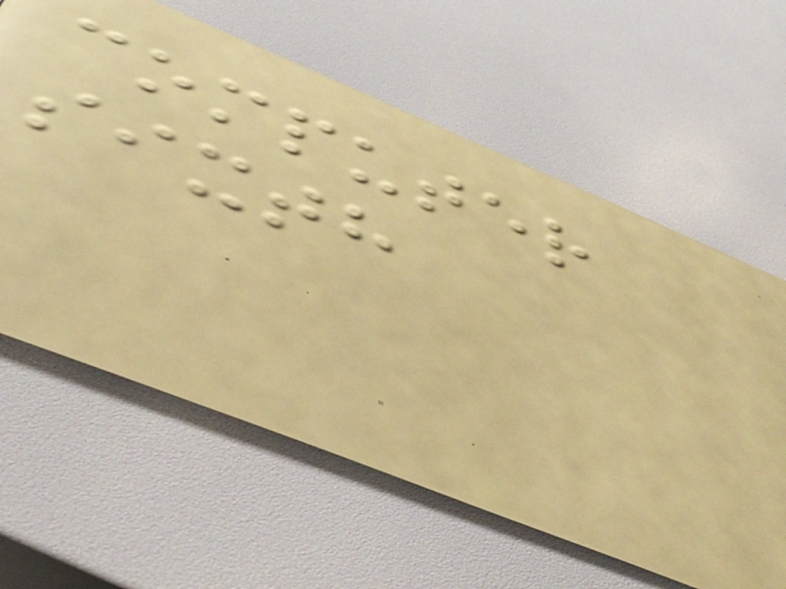computer
sixth
